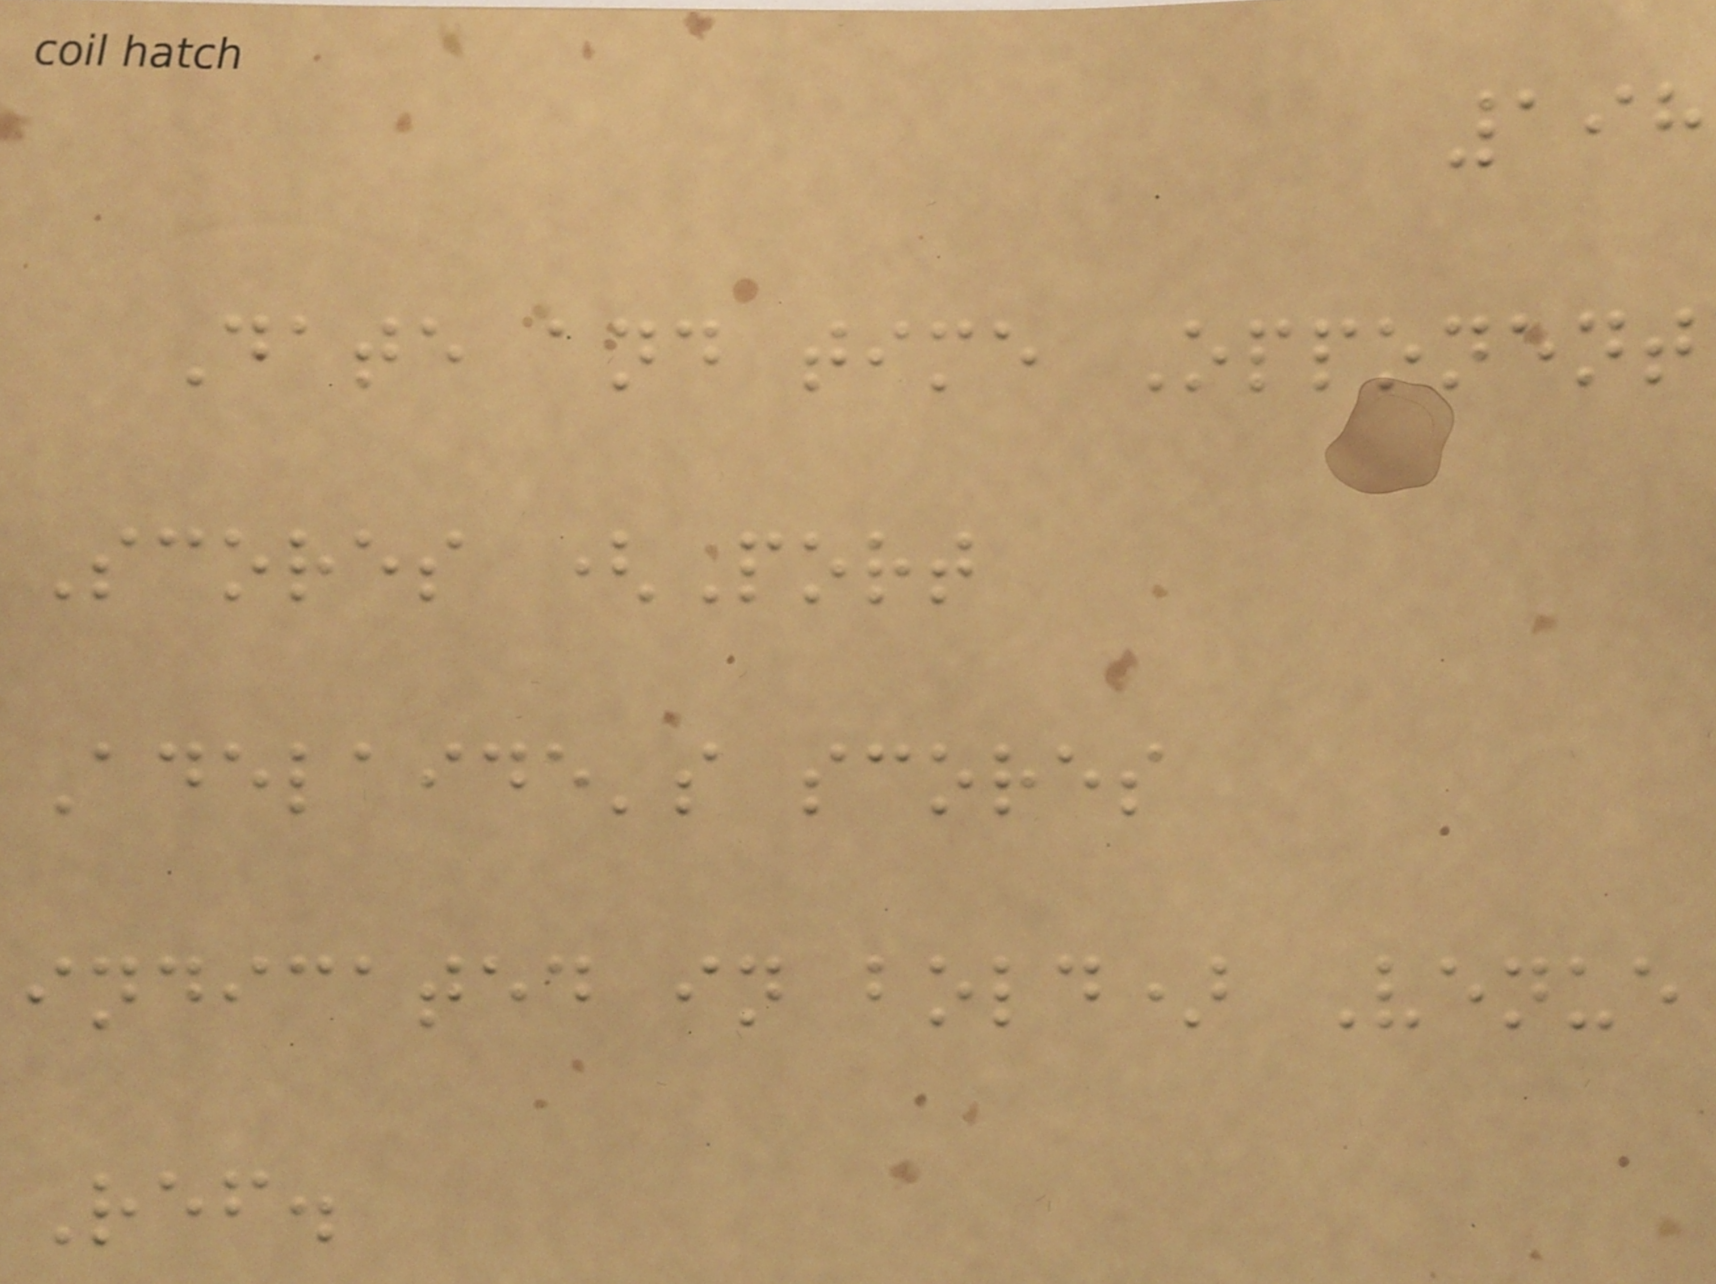198
Date and time Opponent
Scores (Port
Adelaide's scores
indicated in bold) Venue
Ref.
